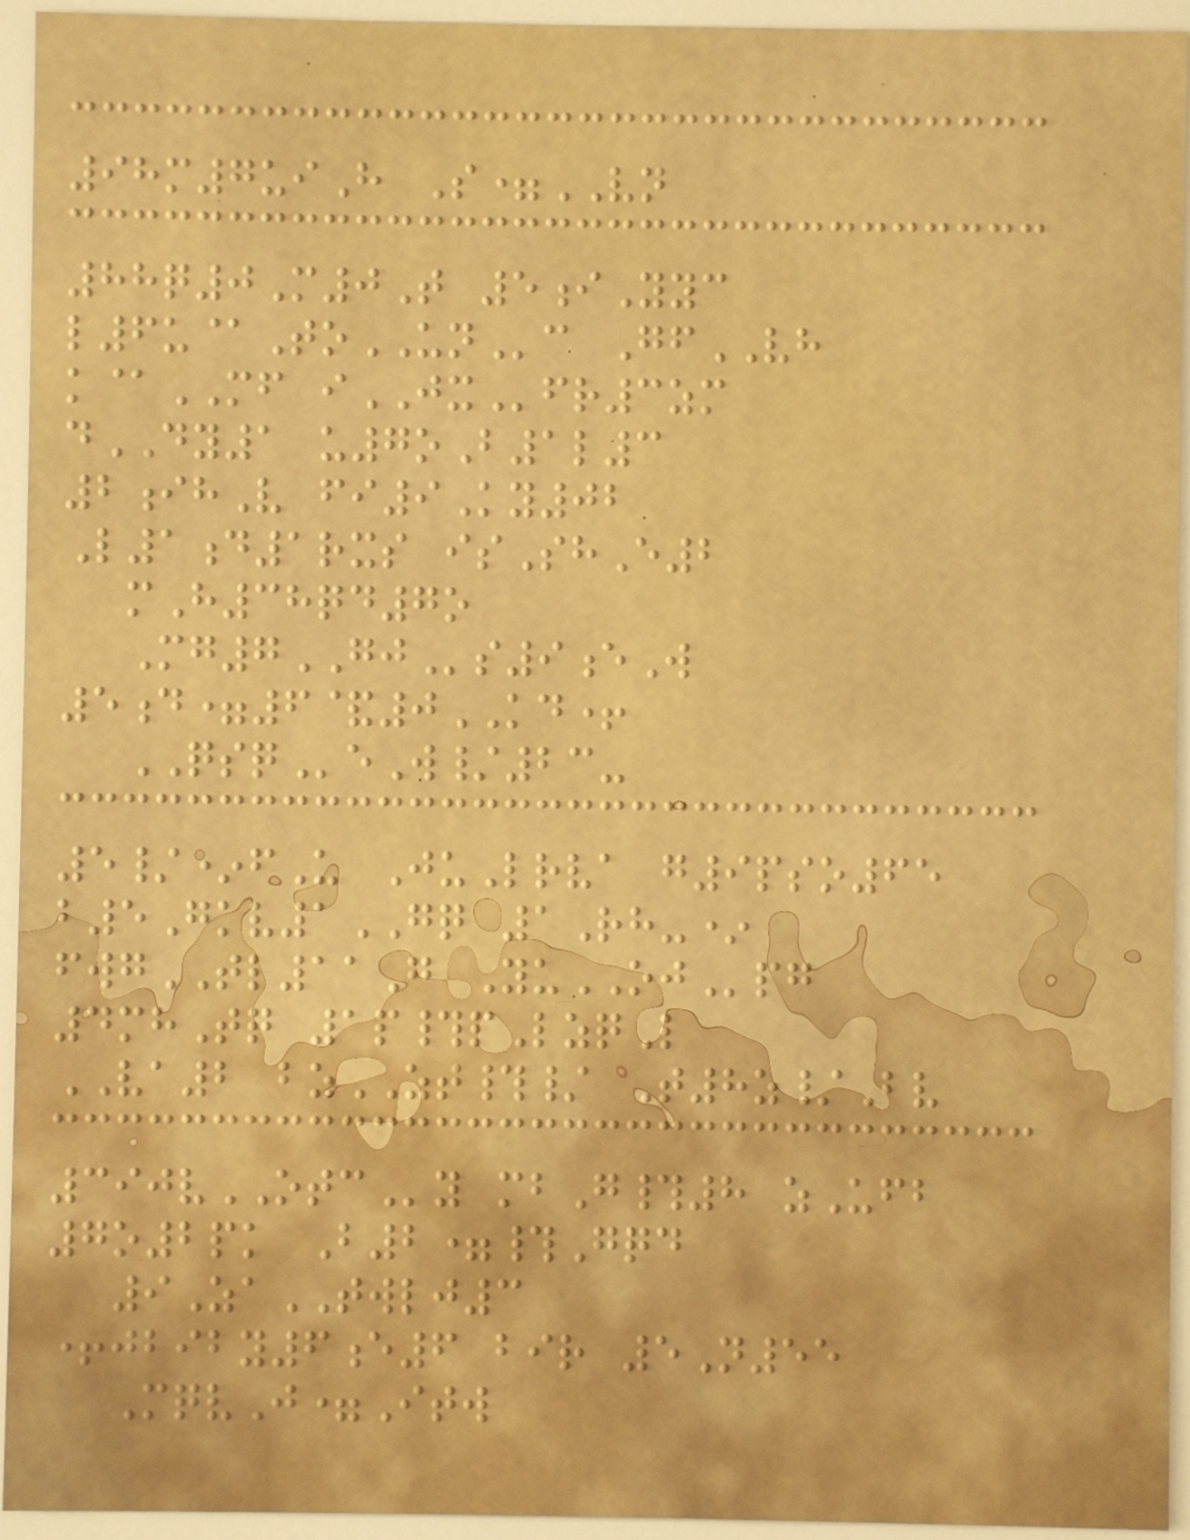98m7uiH S=VN
88q0M0T 5iYyc
l6u@ToUNc GfVH
k@MF iJXfr3zm
dDY1 u7oB1l3
2ihV fi9Ky02
L1d1rxs isShE2
mH38qd7o
Mg7GJs9eW
5d=6&0KD+
QSQeW/23-
5/*fU JuLrva g9pso65
b5Gkv1GQ 1Rh-*
fwgTL11G YuOJpg
4mhTq 1p#pLzqL
VA2 bzZT#/ T8z/Bv
390vOTCy mbG#8 zUfb
7o2pk B2=#Gqd
9ZaTWLJ3
+jbiby6e6 bir 5N55
MqvJ=Itw
